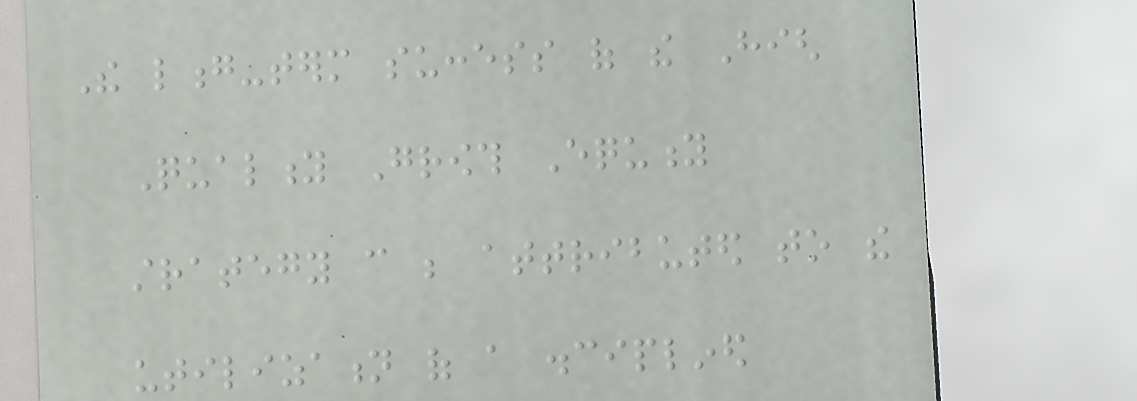The long-term success of the High
Quality Growth Equity
strategy can be attributed to the
utilization of a disciplined
